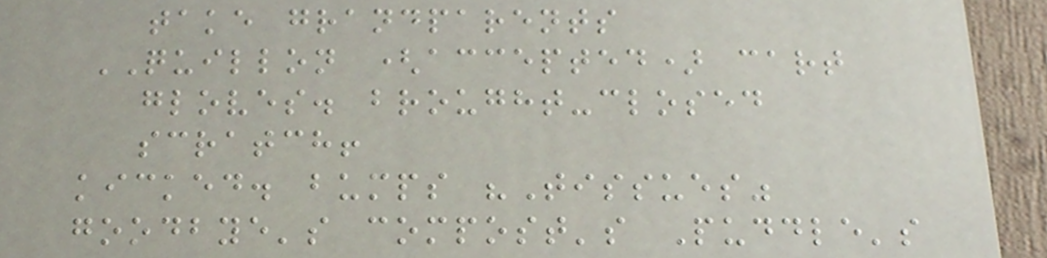take grandparents
QUILLON (accepted) cart
gloves. brought-closed
scratch!
kicked. bumps "Tissues"
goodbye's compost's Puddle's
